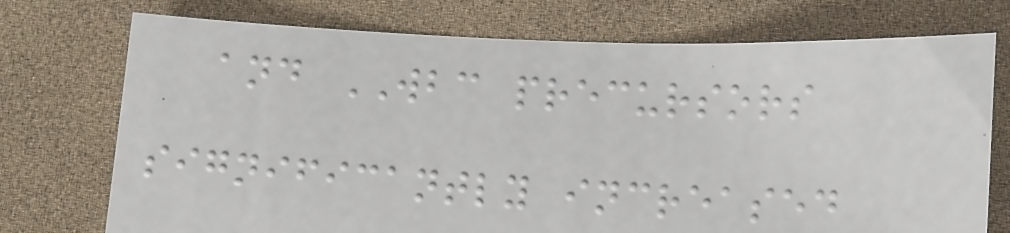and WBC precursors
significantly increased
